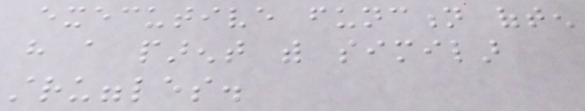executive function often
have a parent with similar
struggles.
